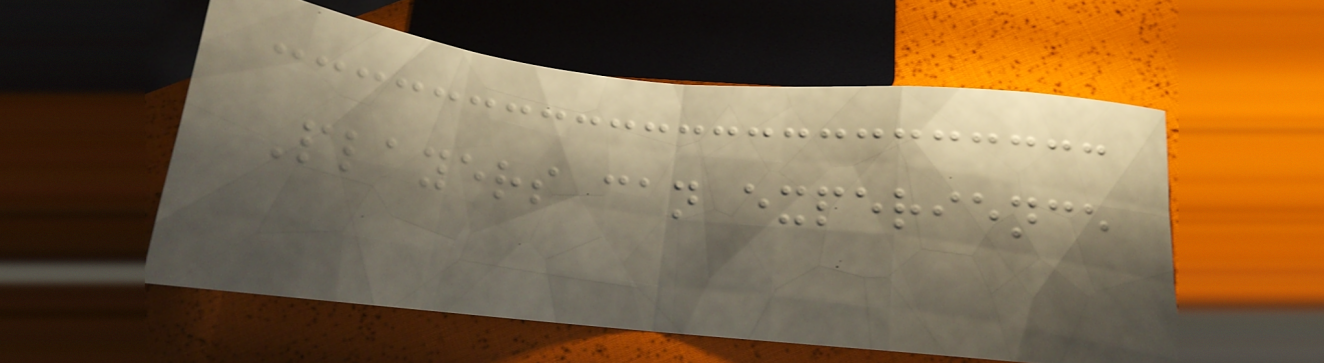Players can experience
